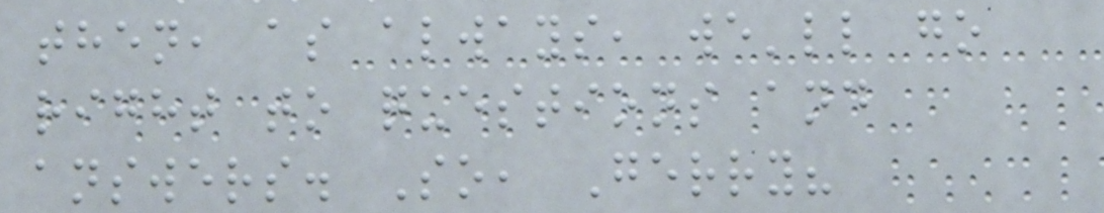then, as always, we'll go
right to questions and
answers. So, Gerry?
